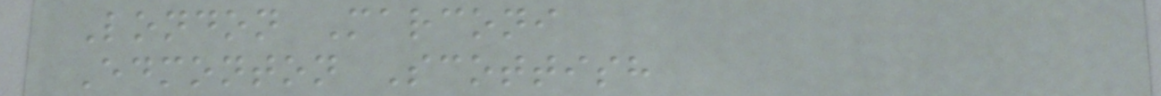London Marconi
Edmonton Scottish
